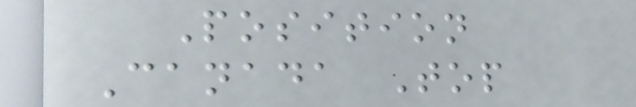Position
Canada Top
